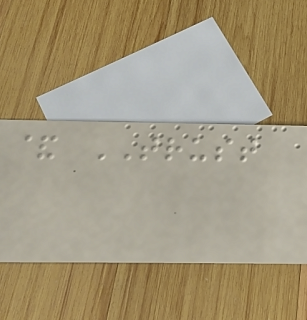& TRUST
